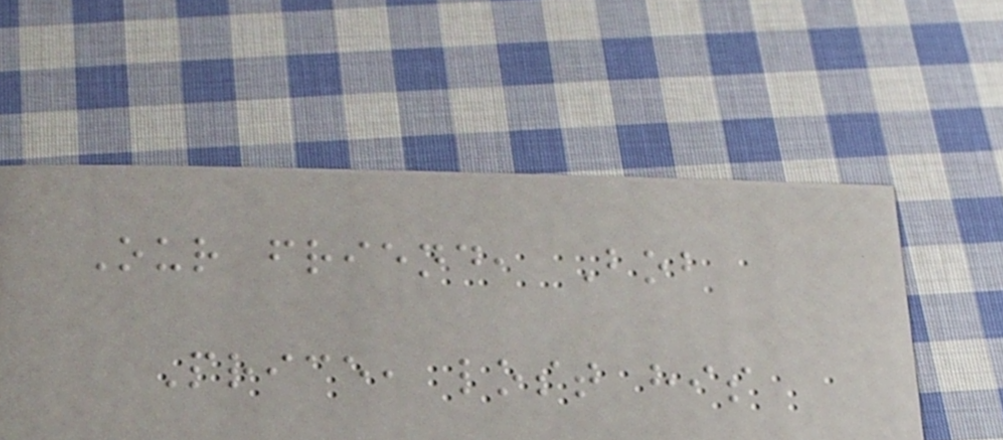Our friend, Bob
Price, lost his
